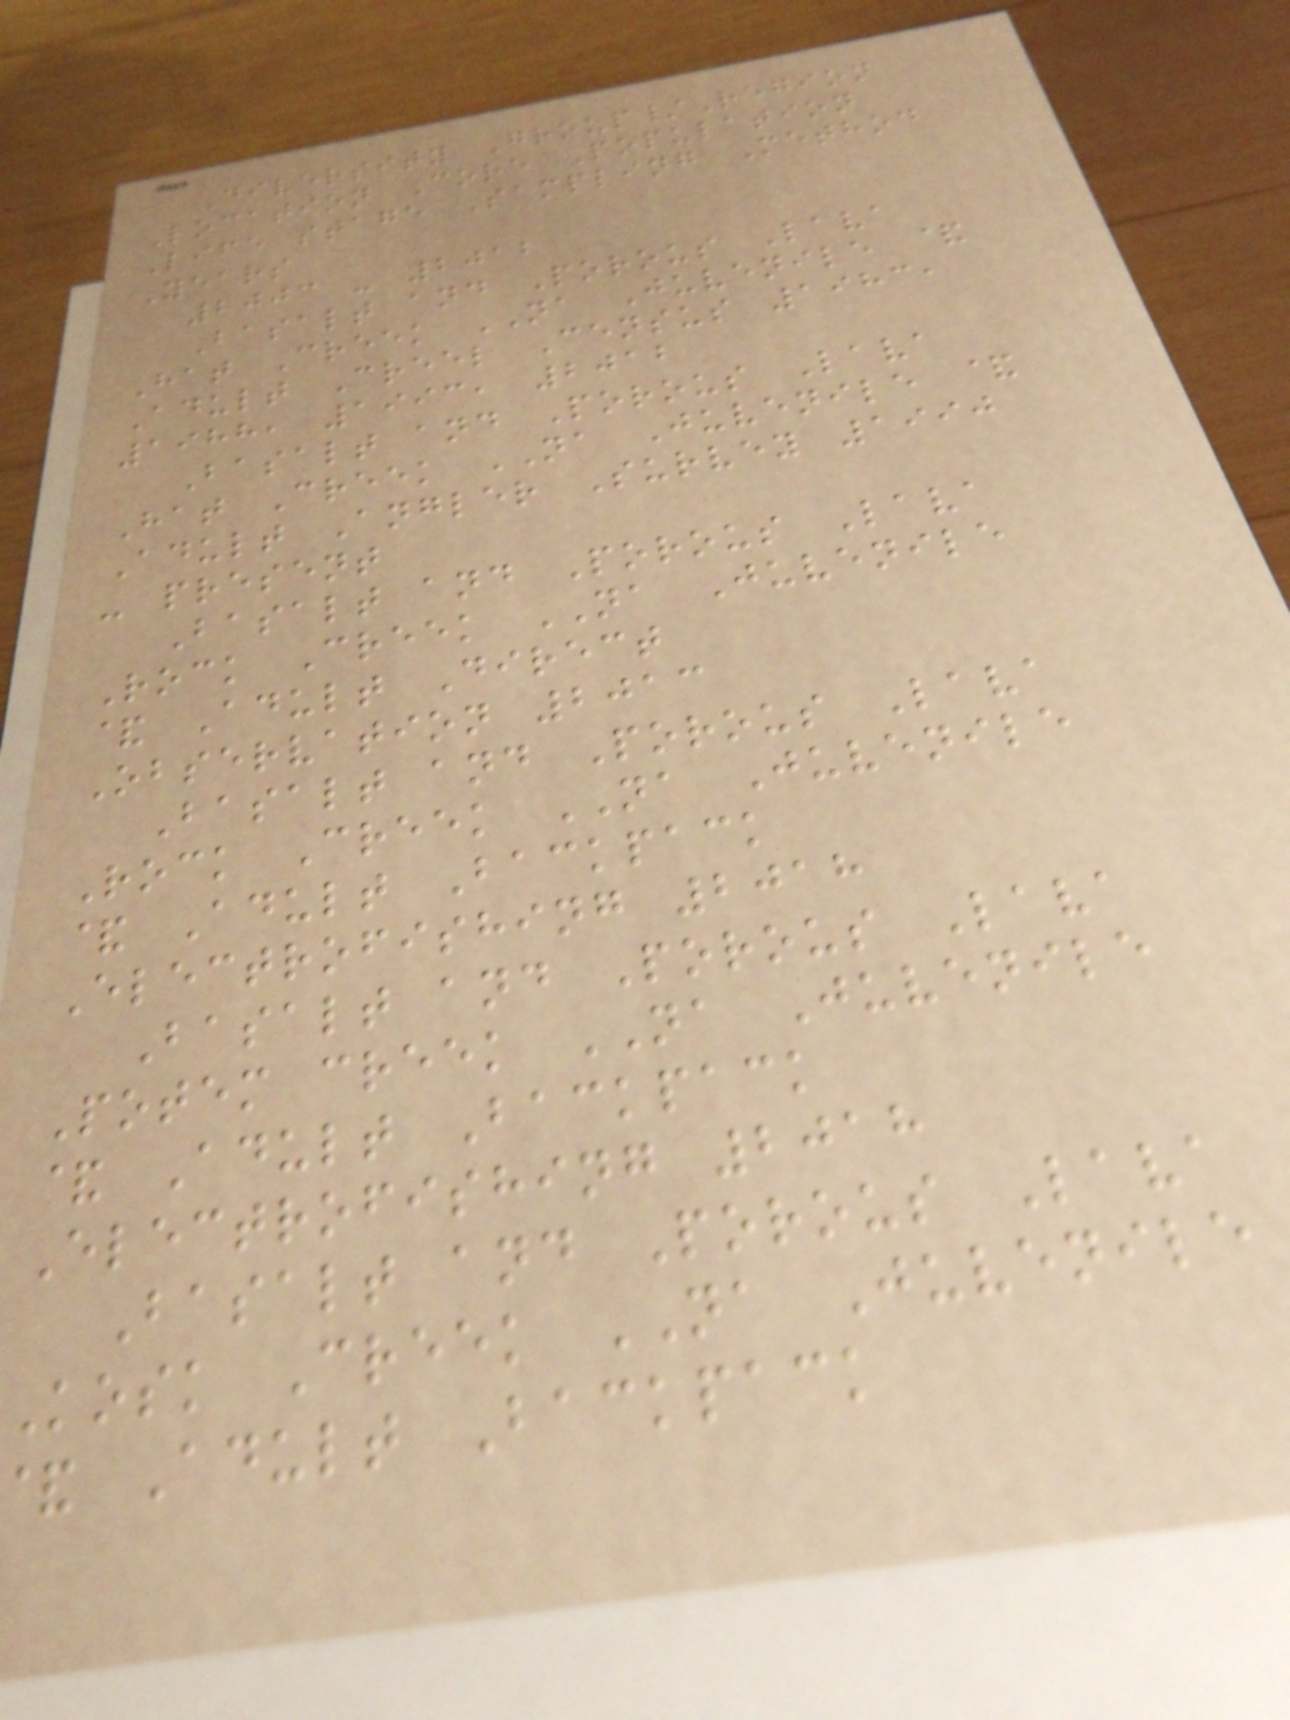Diversity Group/Region
Location Core Population
Life stage Sampling Method
Years
2003 - 2012
Basalt and Porous Lava
Hat Creek NA Juvenile &
Adult Creel Census 1983,
1988, 1993, 2012
Basalt and Porous Lava
Hat Creek NA Juvenile &
Adult Angler Survey 1990
- present
Basalt and Porous Lava
Rock Creek NA Juvenile
& Adult Direct
Observation 2013
Basalt and Porous Lava
Rock Creek NA Juvenile
& Adult Backpack
Electrofishing 2018
Basalt and Porous Lava
Potem creek NA Juvenile
& Adult Backpack
Electrofishing 2018
Basalt and Porous Lava
Kosk Creek NA Juvenile
Adult Backpack
